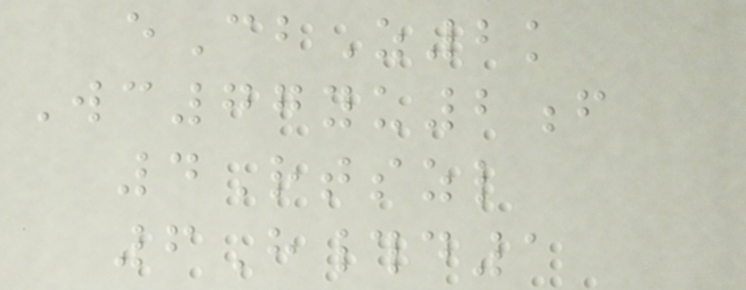eCbZ2k
Wc77yu2f
4Rtszl
6H#d1
